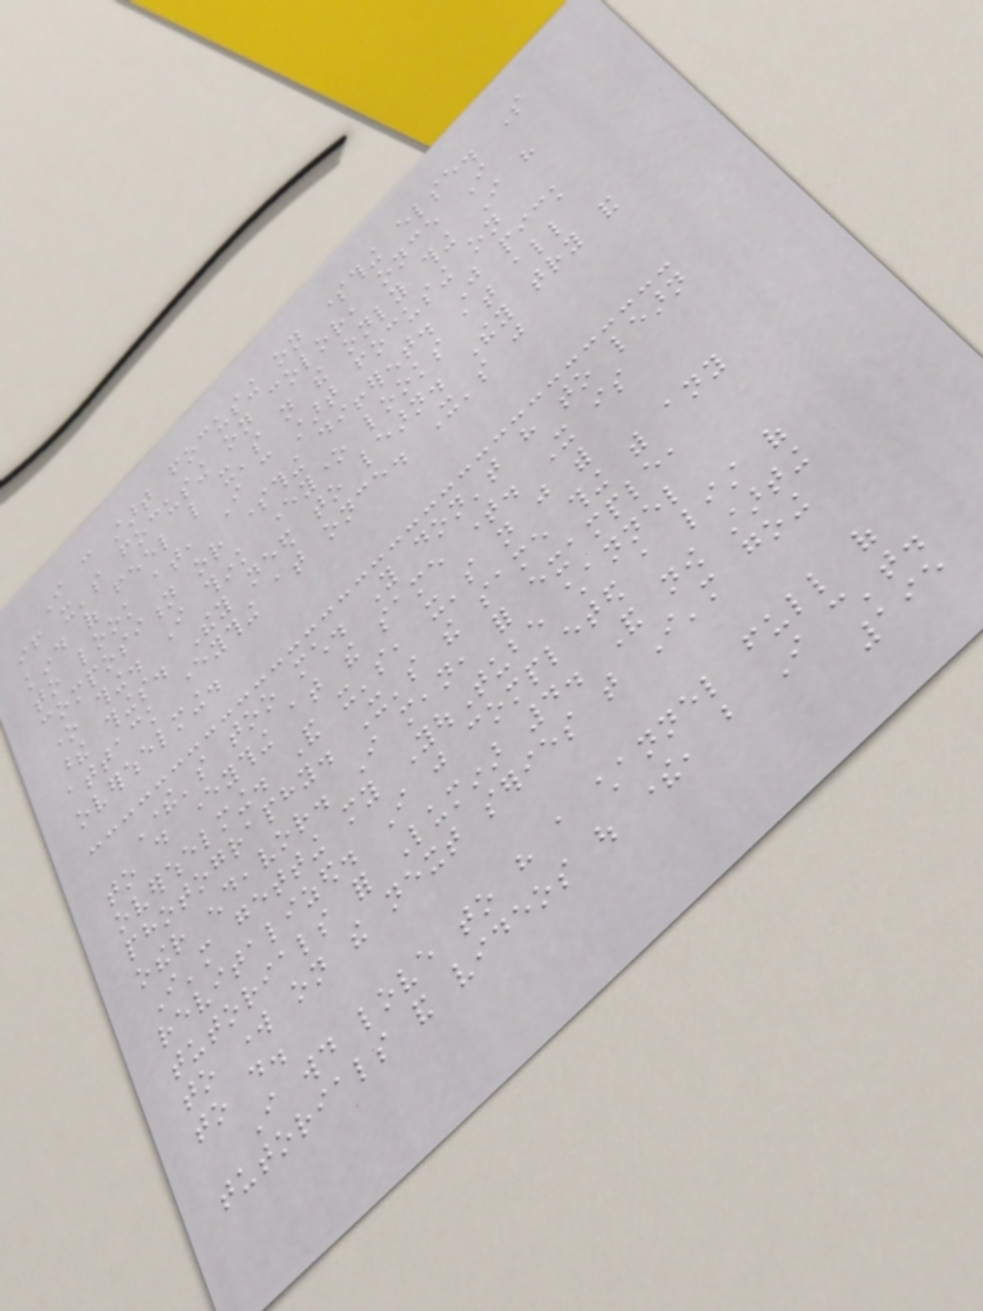I can start focusing on something else. So
if it's focusing on color, once I
kind of feel like it's not the only thing I have
to look at, I can start focusing on
composition or something different. Just pick
one thing. I think everyone looks at all
these things. They need to learn. They try and
attack everything at once. It's just
overwhelming.
There's too much. You don't have to learn
to do everything at the same time. It is
overwhelming. And it's, it's not just with
photography. It's the same thing with any
other endeavor. I mean, for example,
I'm getting my YouTube channel
revitalized. I just completed a list of
tutorials for Luminar 4. And now starting
to work on the next series that I'm going
to do.
I would love to have a channel full of
tutorials and videos out there, but I can't.
195
